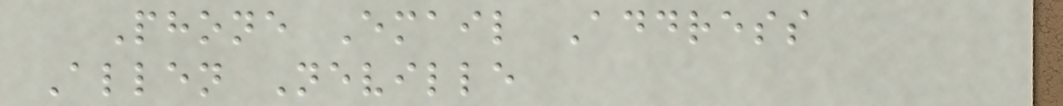Phone Email Address
Allen Neville
